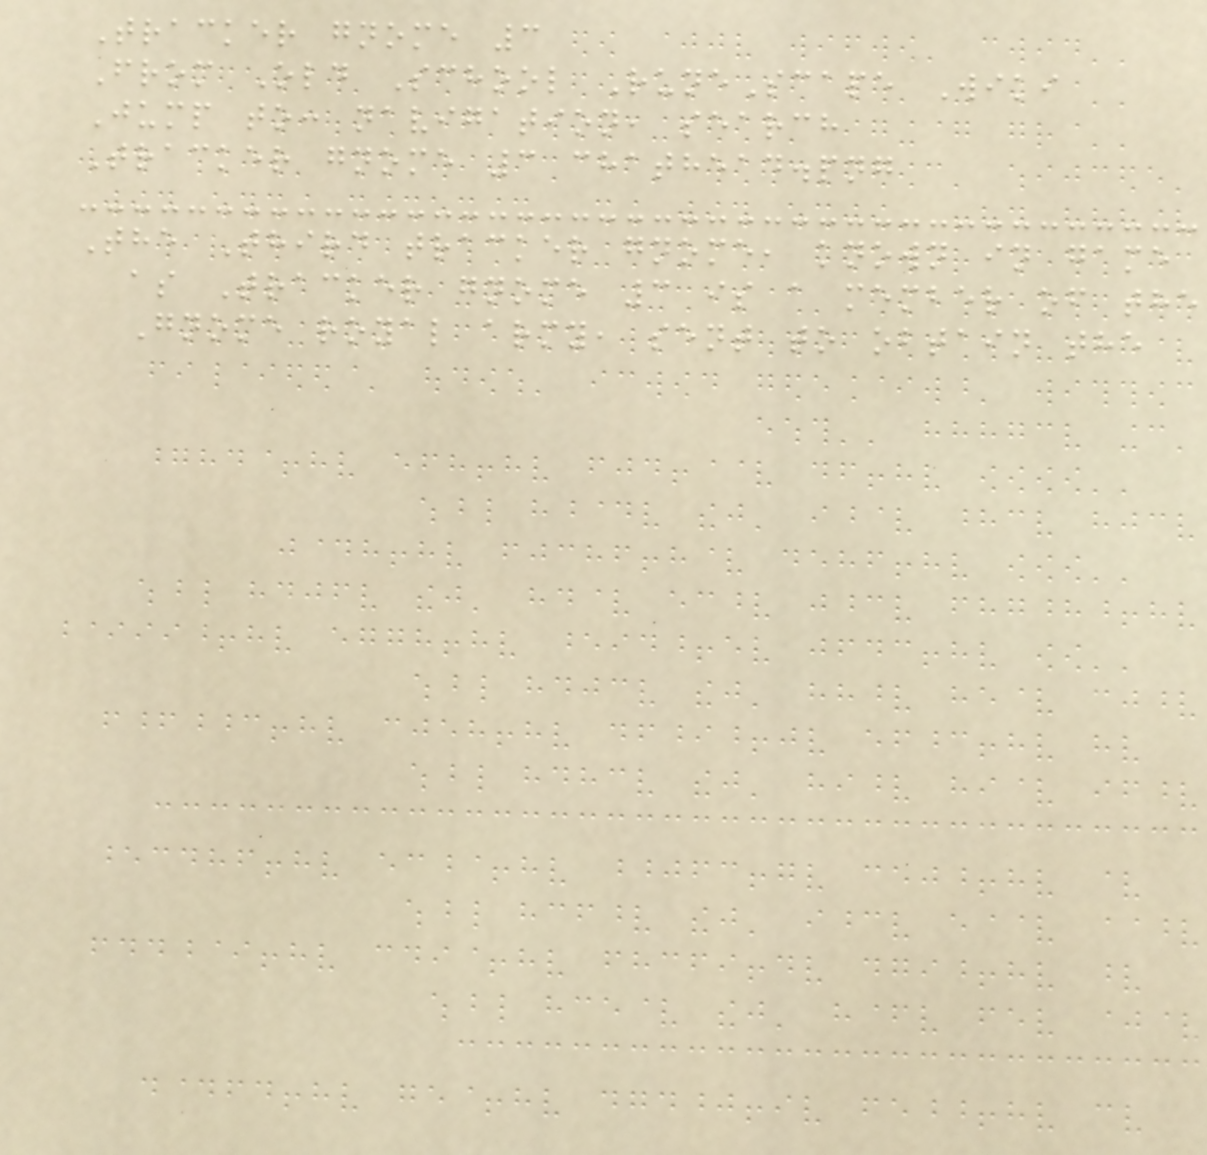Tracker gnome 3
From Old School RuneScape Wiki
Jump to: navigation, search
Tracker gnome 3 chathead.png
The Third tracker gnome, known in game
as Tracker gnome 3 is a member of the
Gnome royal army, sent to obtain the
